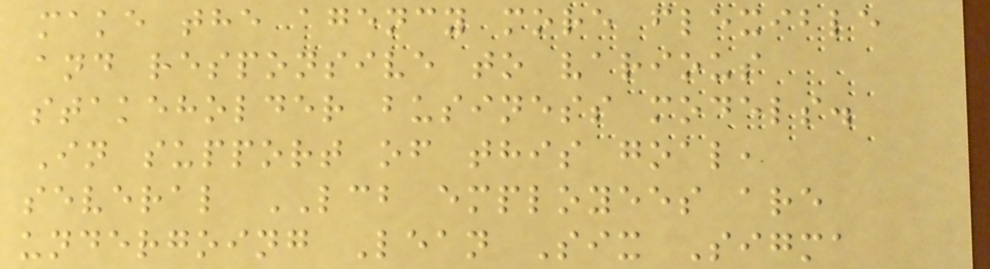make the agency more flexible
and responsive to various
stakeholder business models.
In support of this goal,
several LCB employees are
undergoing Lean Six Sigma
